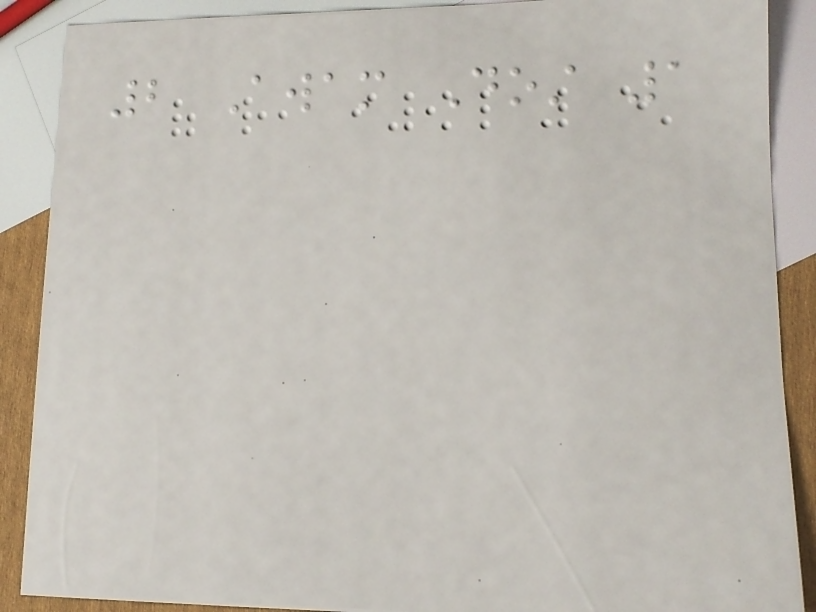2 Awam Dost 1
